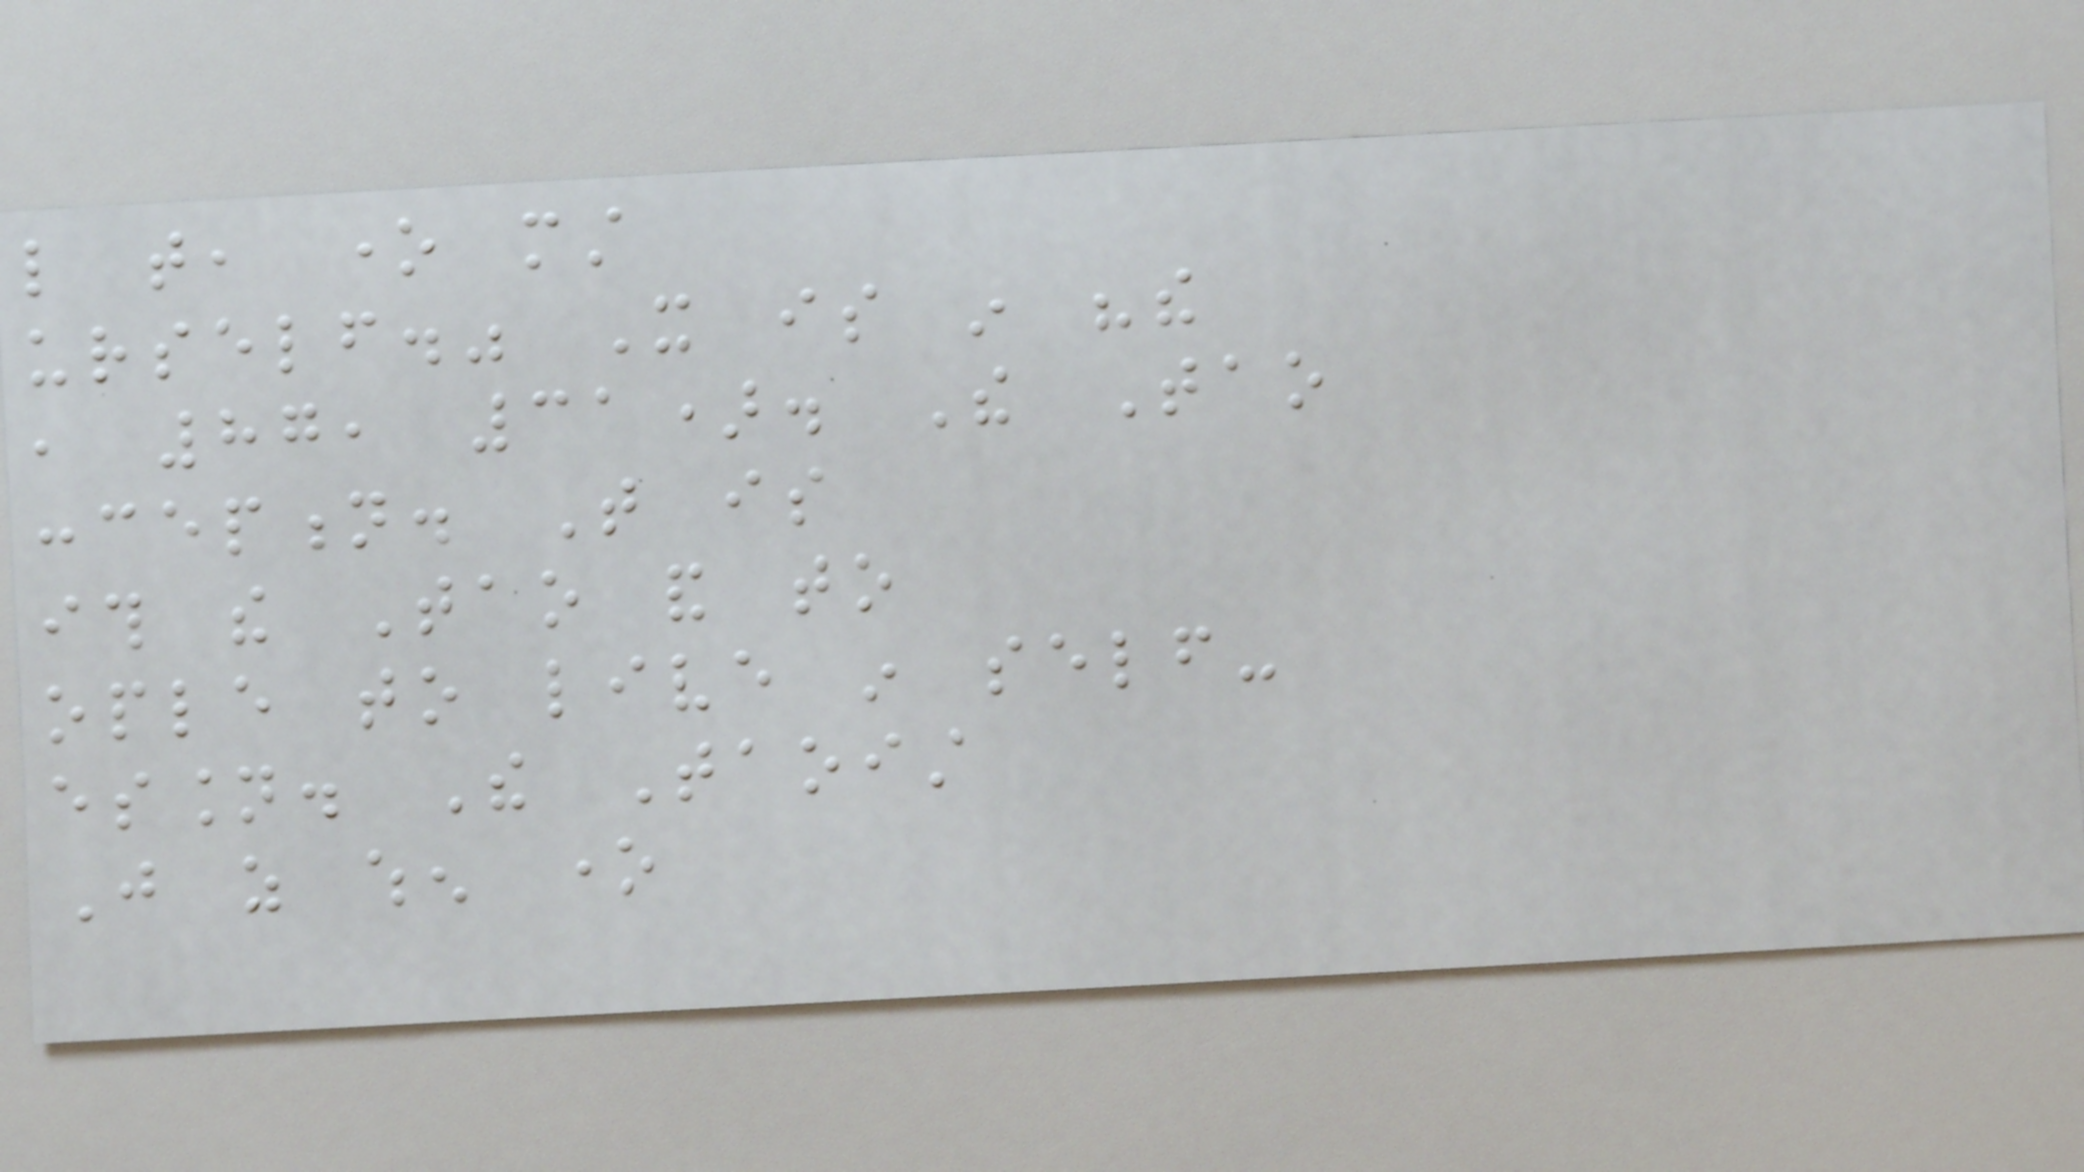like that, one must
urself." It is in "the
, 87, 31). The Tao
conception. That is
ith the Tao and to
ople to live in self-
ession. The Taoist
Just as when one
